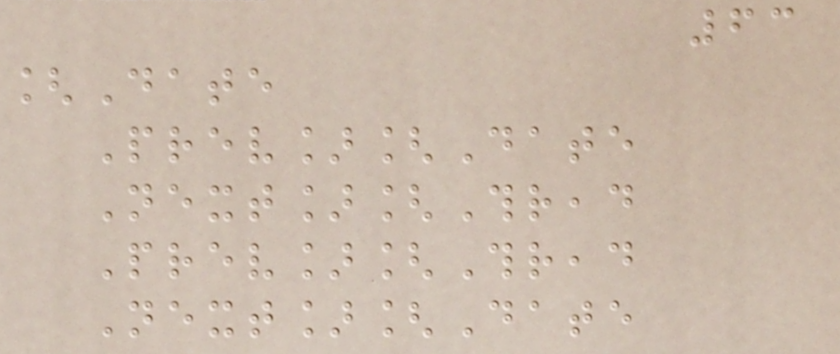63
[Date
Prev][Date
Next][Thread
Prev][Thread
Next][Date
